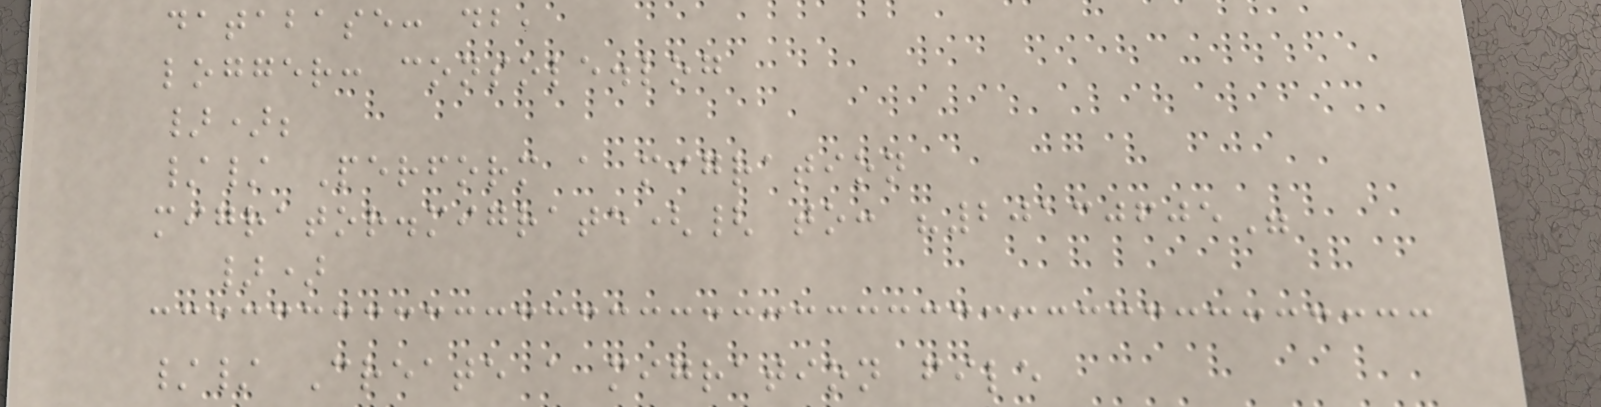database: db,
logger: console.log
});
// Perform a migration
migrator.migrate({ to: "20130605"
})
// Create a migration file
